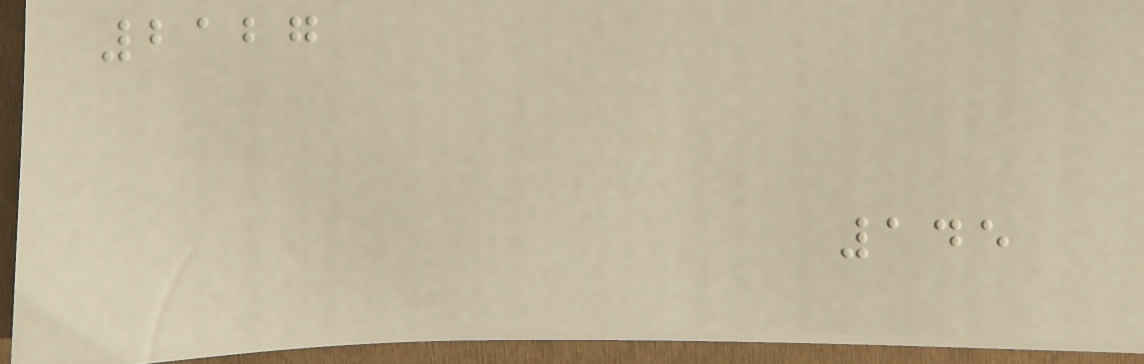2127
145
